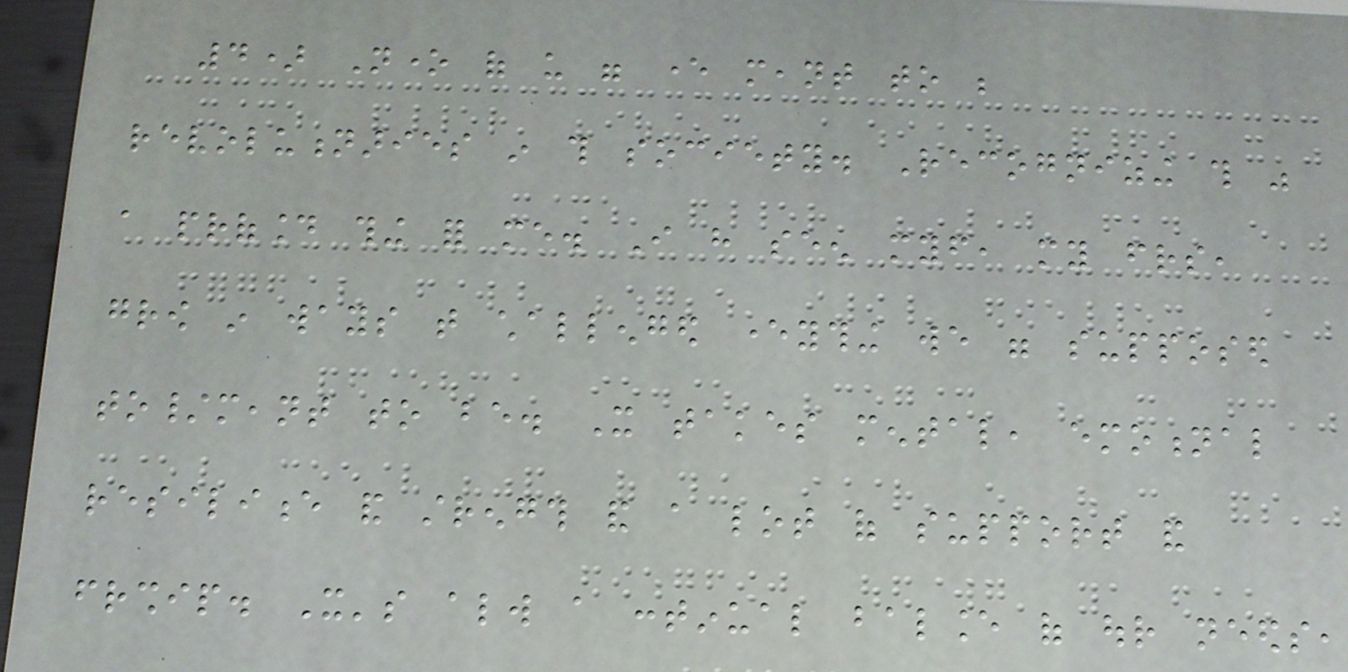4) None of us were ever meant to be
revolutionaries in this society. Recognizing this was
a profound thing for me. I have seen myself, my friends,
grow in ways that challenged everything we were supposed
to/meant to be. It takes mental, emotional
resilience and strength and a lot of support and
friendship. It's always a continual balance of our needs,
